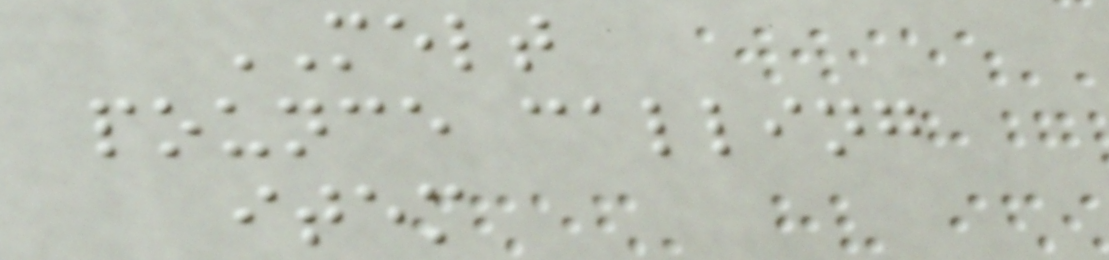MELT
pounce calling
item
